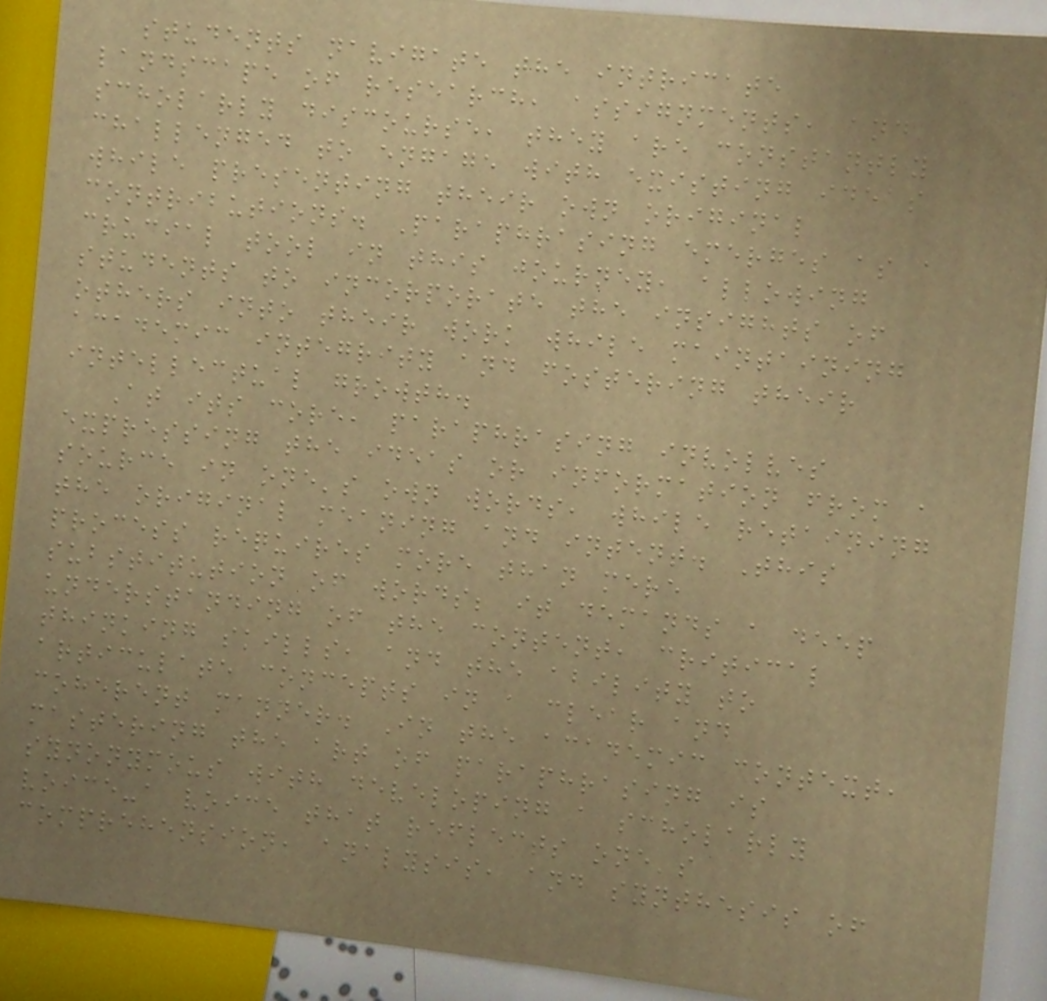students navigate the intricate
landscape of research, assignments, and
scholarly discourse, they are constantly
challenged to engage with existing ideas
while presenting their own original
contributions. Paraphrasing emerges as a
crucial tool in this journey, allowing
students to incorporate the insights of
others into their work while maintaining
academic integrity and fostering their
intellectual growth.
At its core, paraphrasing involves
expressing the ideas or information from a
source in one's own words, while retaining
the original meaning and intent. This
process requires more than mere
substitution of words; it demands a deep
understanding of the content, critical
thinking skills, and the ability to
articulate concepts in a clear and
coherent manner. In the academic context,
mastering the art of paraphrasing is
synonymous with developing a scholarly
voice-a voice that reflects one's
comprehension, analysis, and synthesis of
